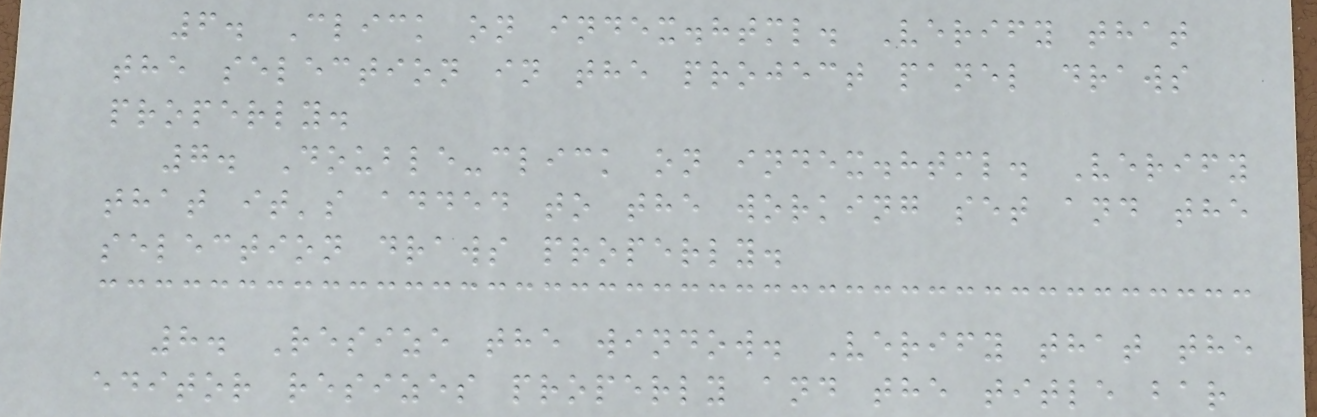6. Click on index.html. Verify that
the selection in the project panel draws
properly.
7. Double-click on index.html. Verify
that it's added to the working set and the
selection draws properly.
8. Resize the window. Verify that the
editor resizes properly and the title bar
